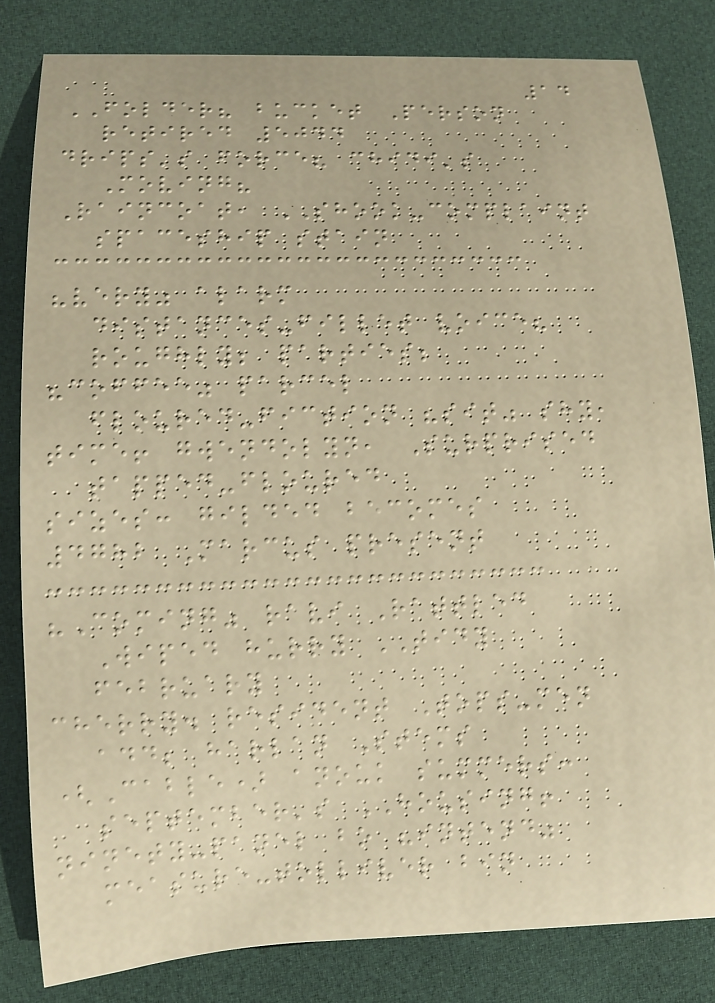14
FOLDER? bucket Person
retired 5044
drips's force? chidi's
Moving?
Raincoat, SHOOK-complaint
spaceship stain
"very" alarm
distances-fillet voice?
roughly; parties;
"coffee" parcel
floured-fiction "sit" shy,
time! gwendolyn, Surprised
tapped-floured
sizes: gilded becomes
4782 Marcus present
"Coming" ravi Rattled
Wiped hurry TIDY
february
cherry. resident Tops-men
add; harlan Stems
(Cable) anouk summers:
september's HOUSING!
ninety-panel bo "intend"
measure-tolliver bin
